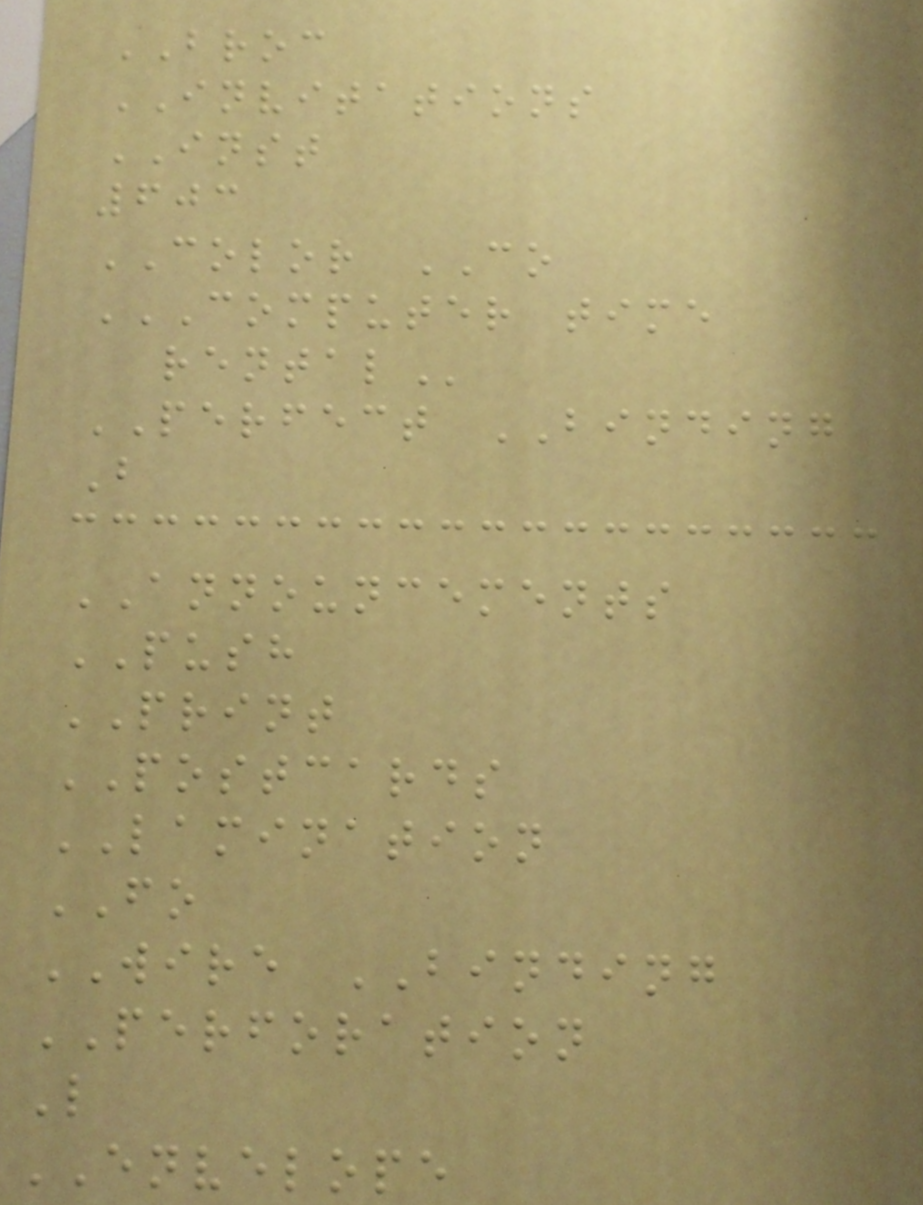BROC
INVITATIONS
INST
603
COLOR CO
COMPUTER TIME
RENTAL
PERFECT BINDING
B
ANNOUNCEMENTS
PUSH
PRINT
POSTCARDS
LAMINATION
FO
WIRE BINDING
PERFORATION
L
ENVELOPE
